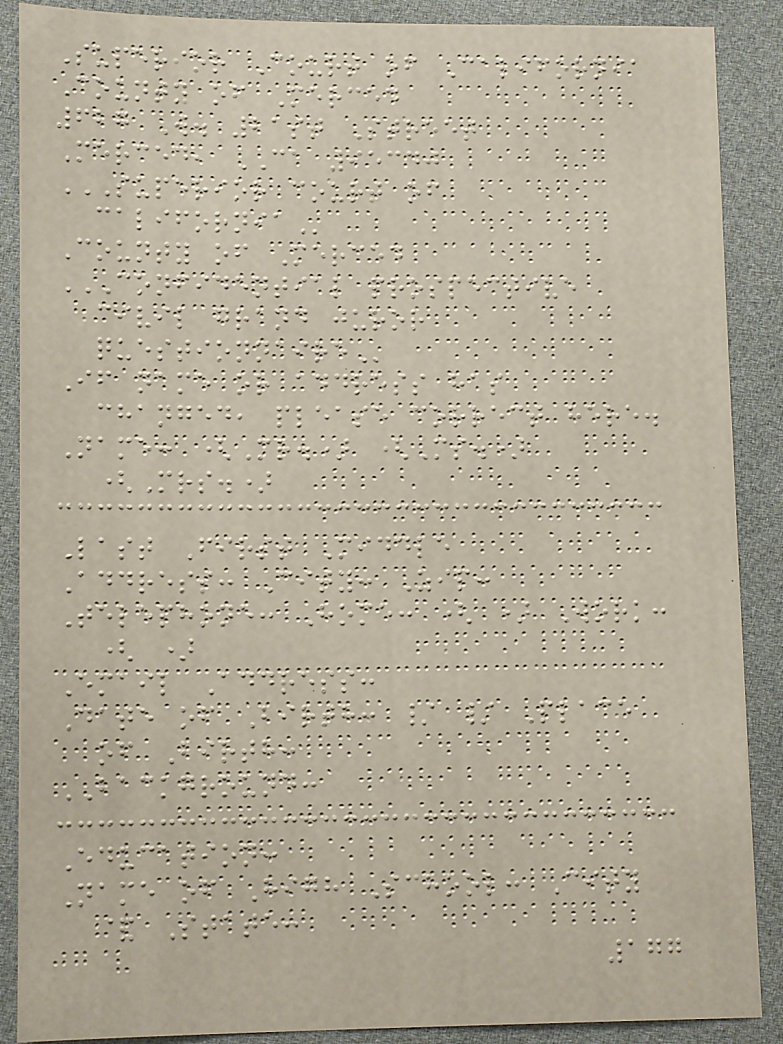Superior Court of California
County of Merced
627 W. 21st Street
Merced, CA 95340
SUPERIOR COURT OF
CALIFORNIA
County of Merced
CONFIDENTIAL PROSPECTIVE
CIVIL GRAND JUROR
QUESTIONNAIRE
If name or address has
changed, please correct here.
Name: (Mr.) (Ms.)
(Mrs.)
Last First Middle
Address: City: Zip:
Telephone: Home: ( ) Work:
( )
Email Address:
Date of Birth: / / Place
of Birth:
BACKGROUND:
Education:
Name of High School: City
& State:
177
